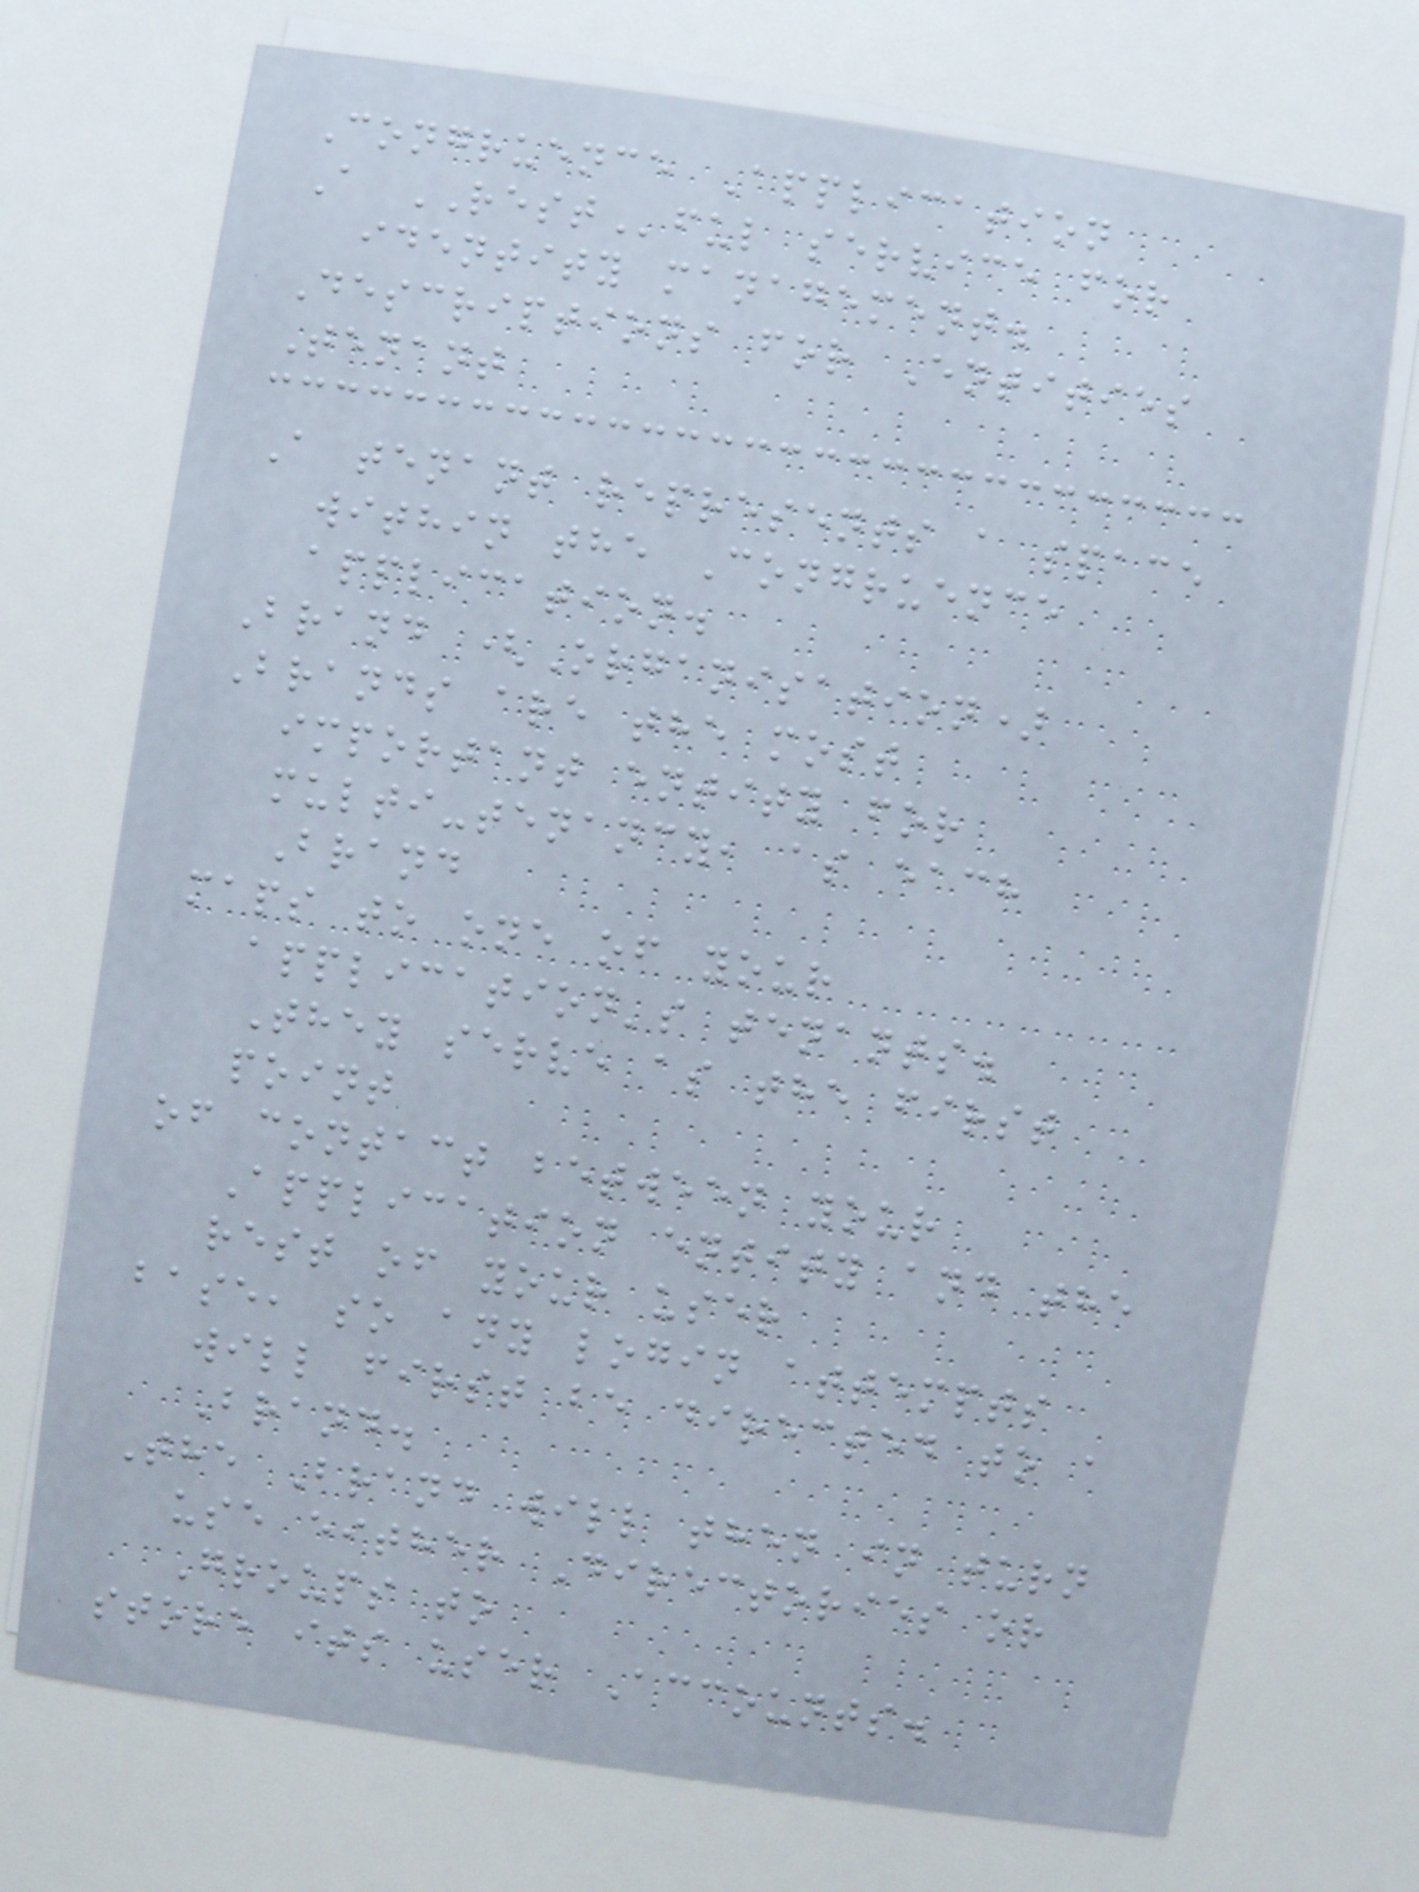Congruence Application
A RESTful service for
identity management.
Descriptions for Entities
Tenant
A tenant represents a space
within the Congruence
application.
Brand (Organisation)
Brands are the most
important entity for
multi-tenancy, as each
Brand
maps to one of your
application's tenants.
They serve as the first
point
of contact between your
Application entity and the
rest of your user
base, so any login attempts
will first be directed to a
Brand.
The Brand will then in turn
use either Directories or
Groups to
store its user Accounts.
